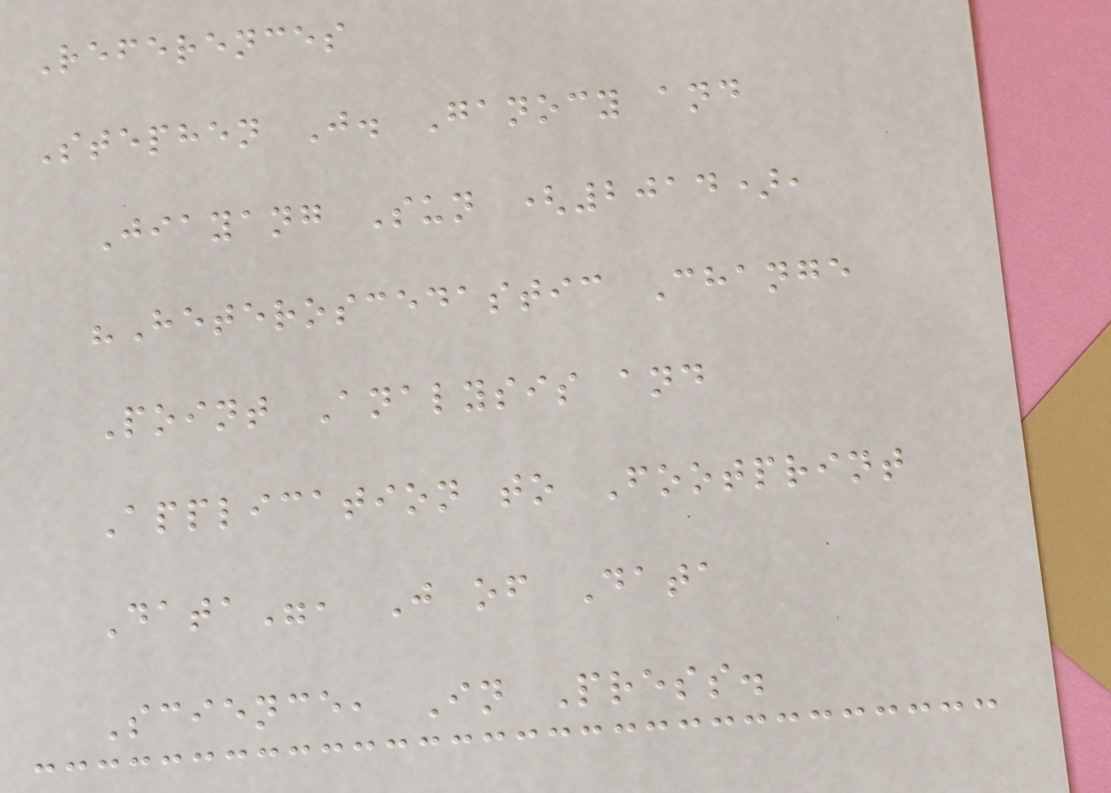References
Stephen J. Ganocy and
Jiayang Sun (2014),
"Heteroscedastic Change
Point Analysis and
Application to Footprint
Data", J of Data
Science, In Press.
